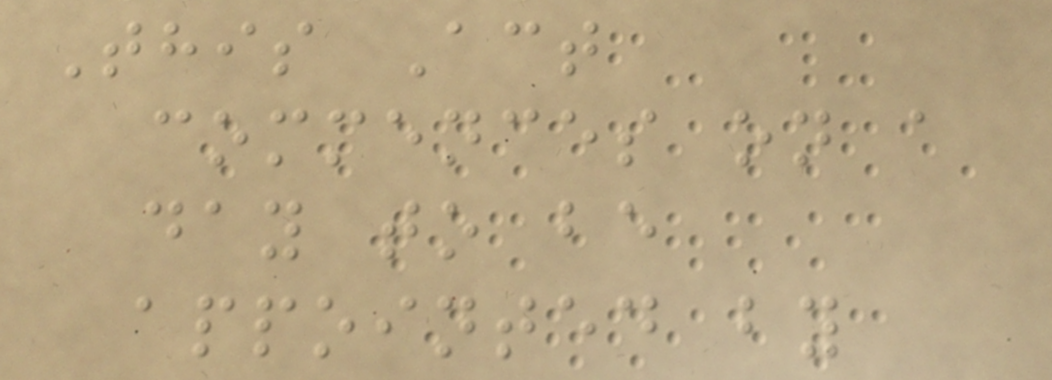This Act
commences on a
day to be
appointed by
